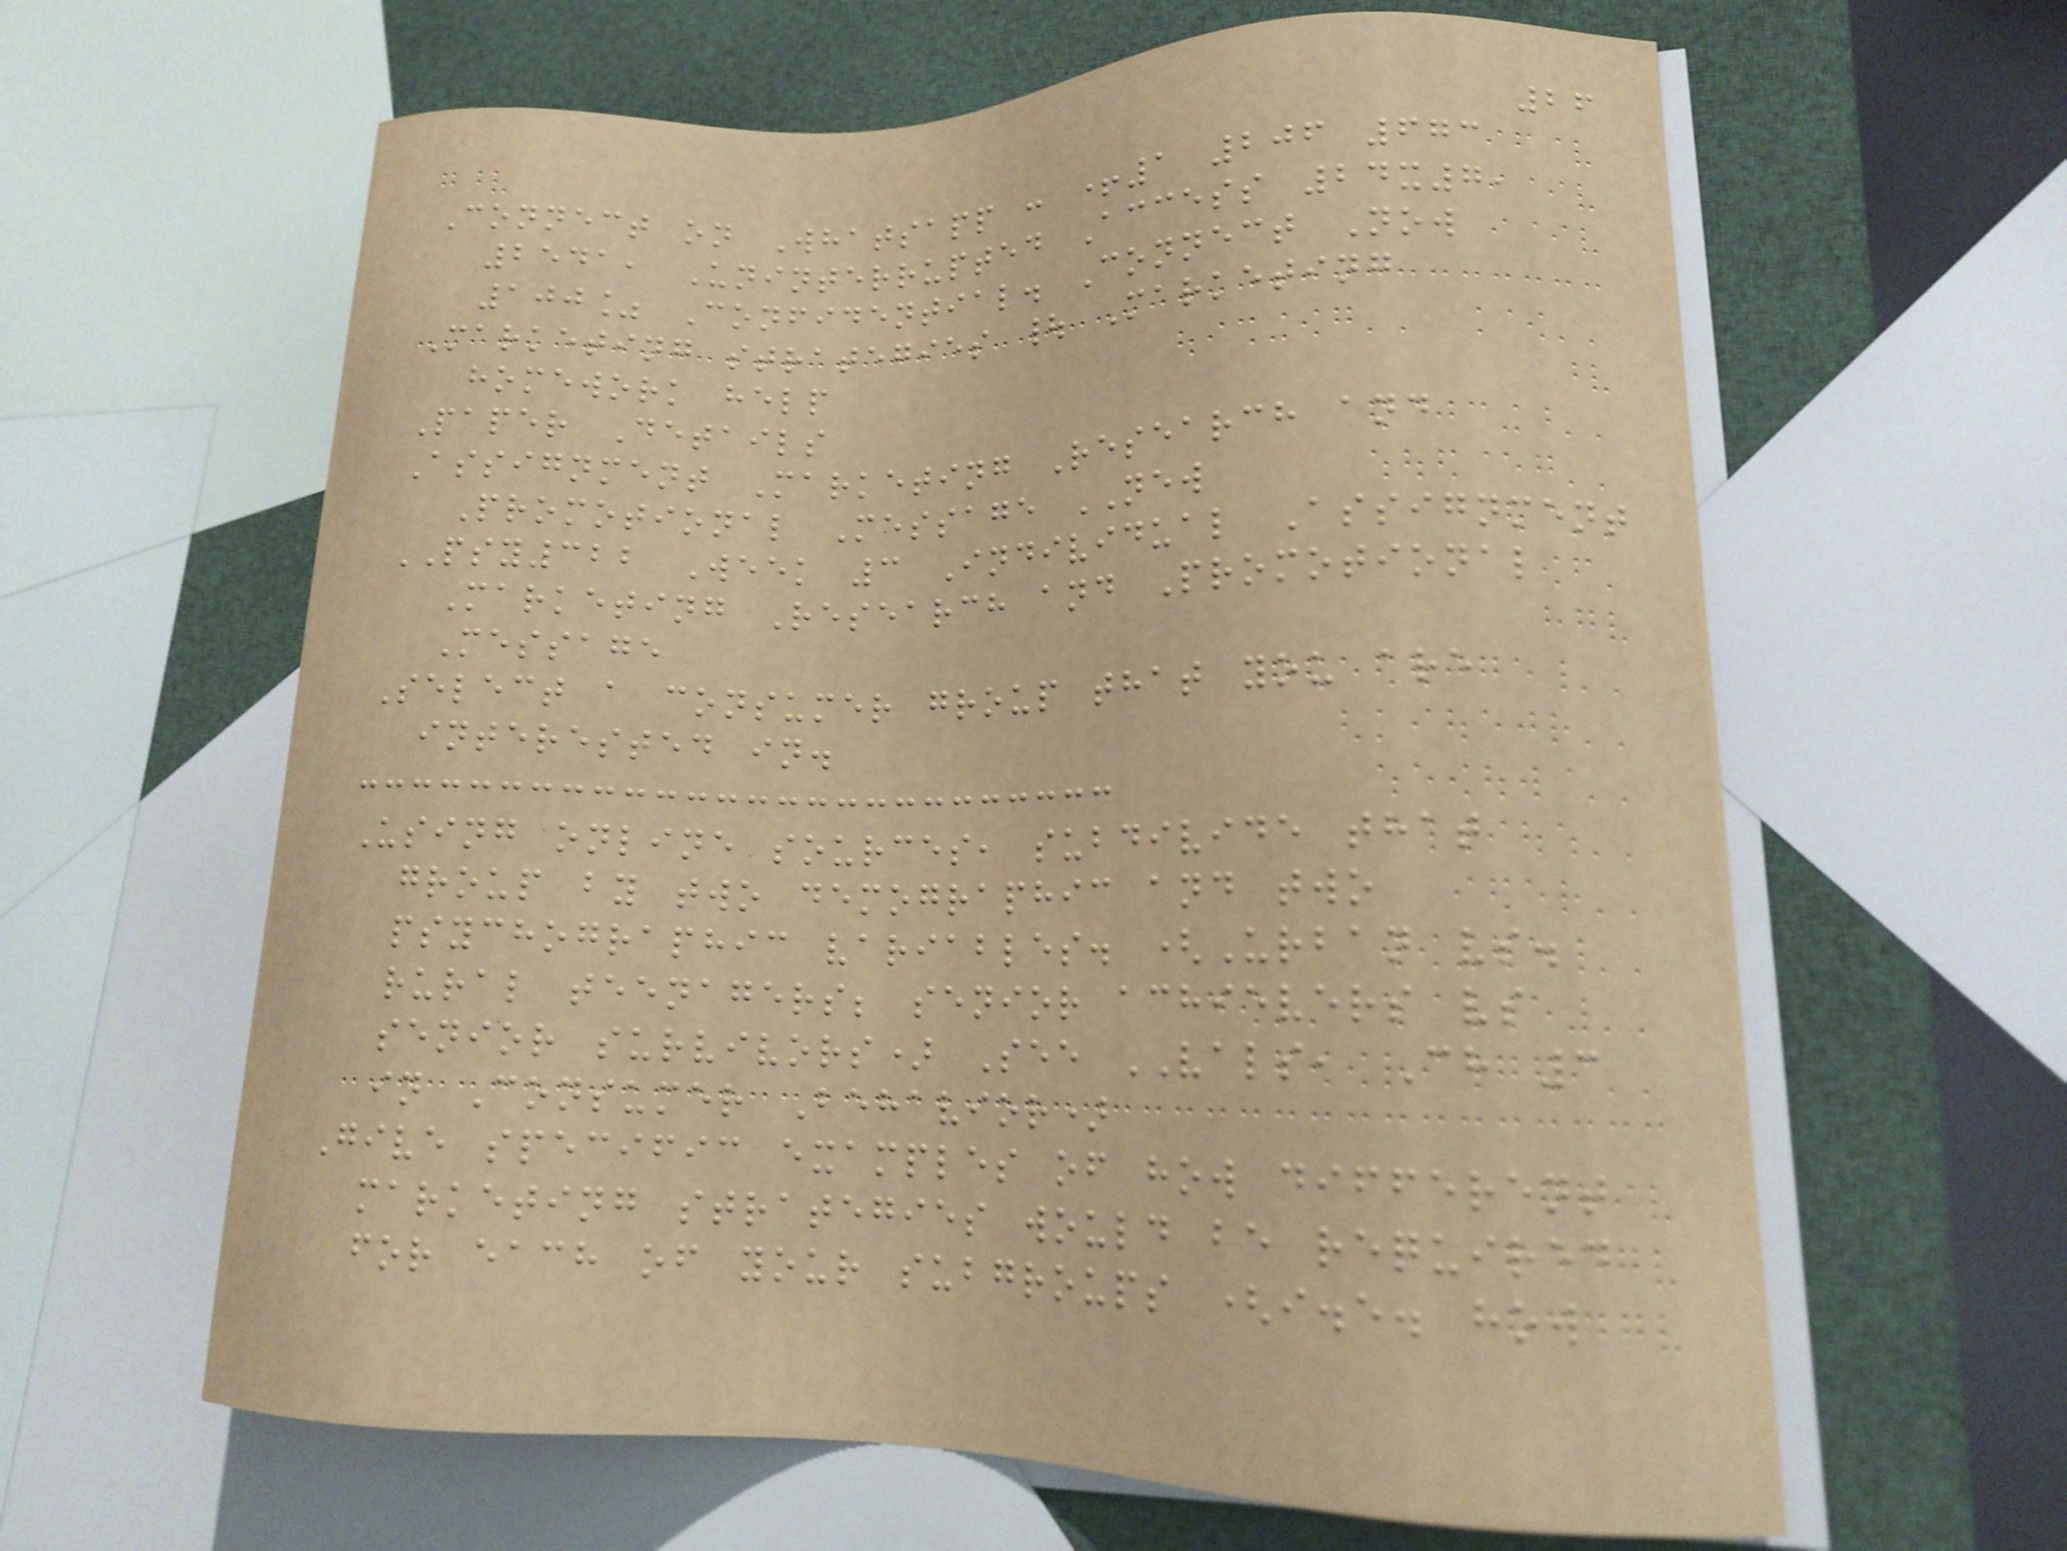26
Connect on Whatsapp : +1 206 673
2541, Uninterrupted Access 24x7,
100% Confidential. Connect Now
Marketing strategies | Marketing
homework help
Paper Details
Assignment Marketing Research and
Promotional Message NEW
PSY322 Week 3 Individual Assignment
Marketing Research and Promotional
Message
Select a consumer group that you are
interested in.
Using online sources, subdivide that
group by two demographic and two
psychographic variables. (Urban vs.
rural teenagers; senior achievers vs
senior survivors) See VALS, Ch 3
in Consumer Behavior)
Give specific examples of how different
marketing strategies would be required
for each of your subgroups (i.e. how
